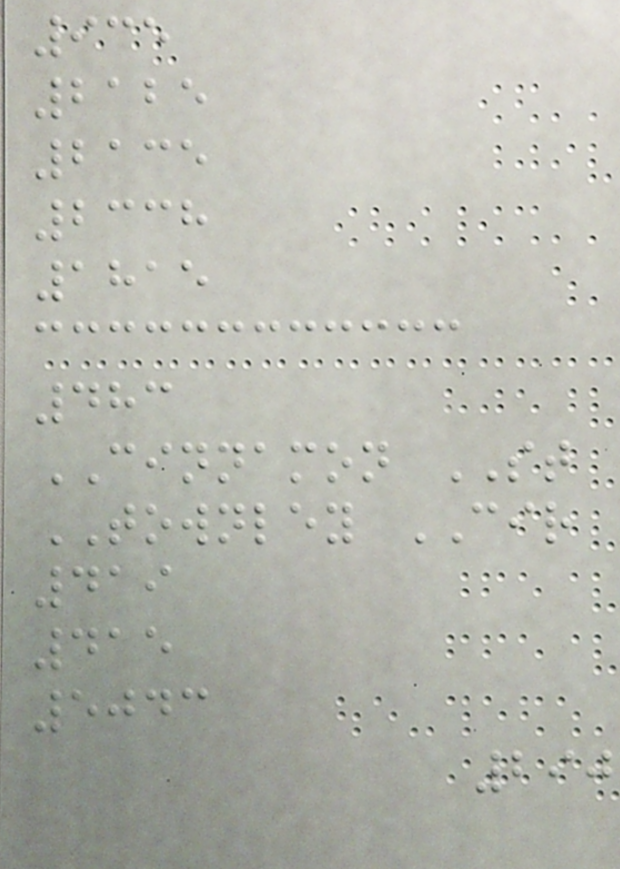935
2125
2135
2338
1815
483
CINNAMON ST
TOWNLEY CIR
419
415
5043
290
